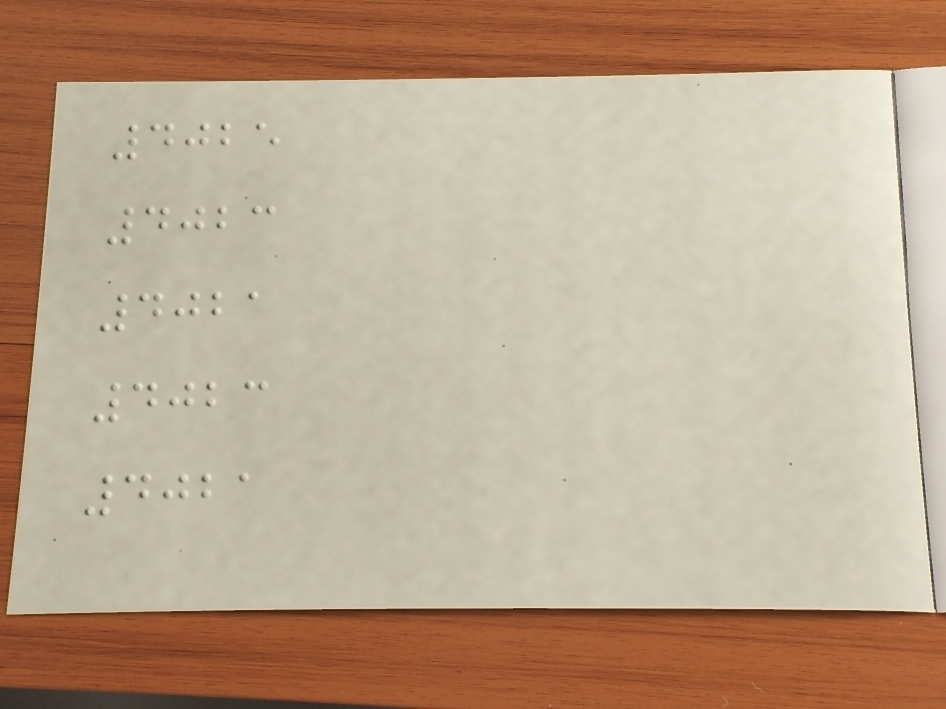4025
4023
4021
4023
4021
